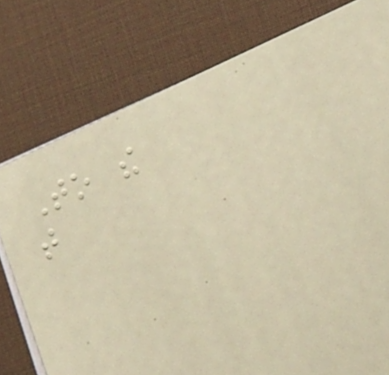To the
that
